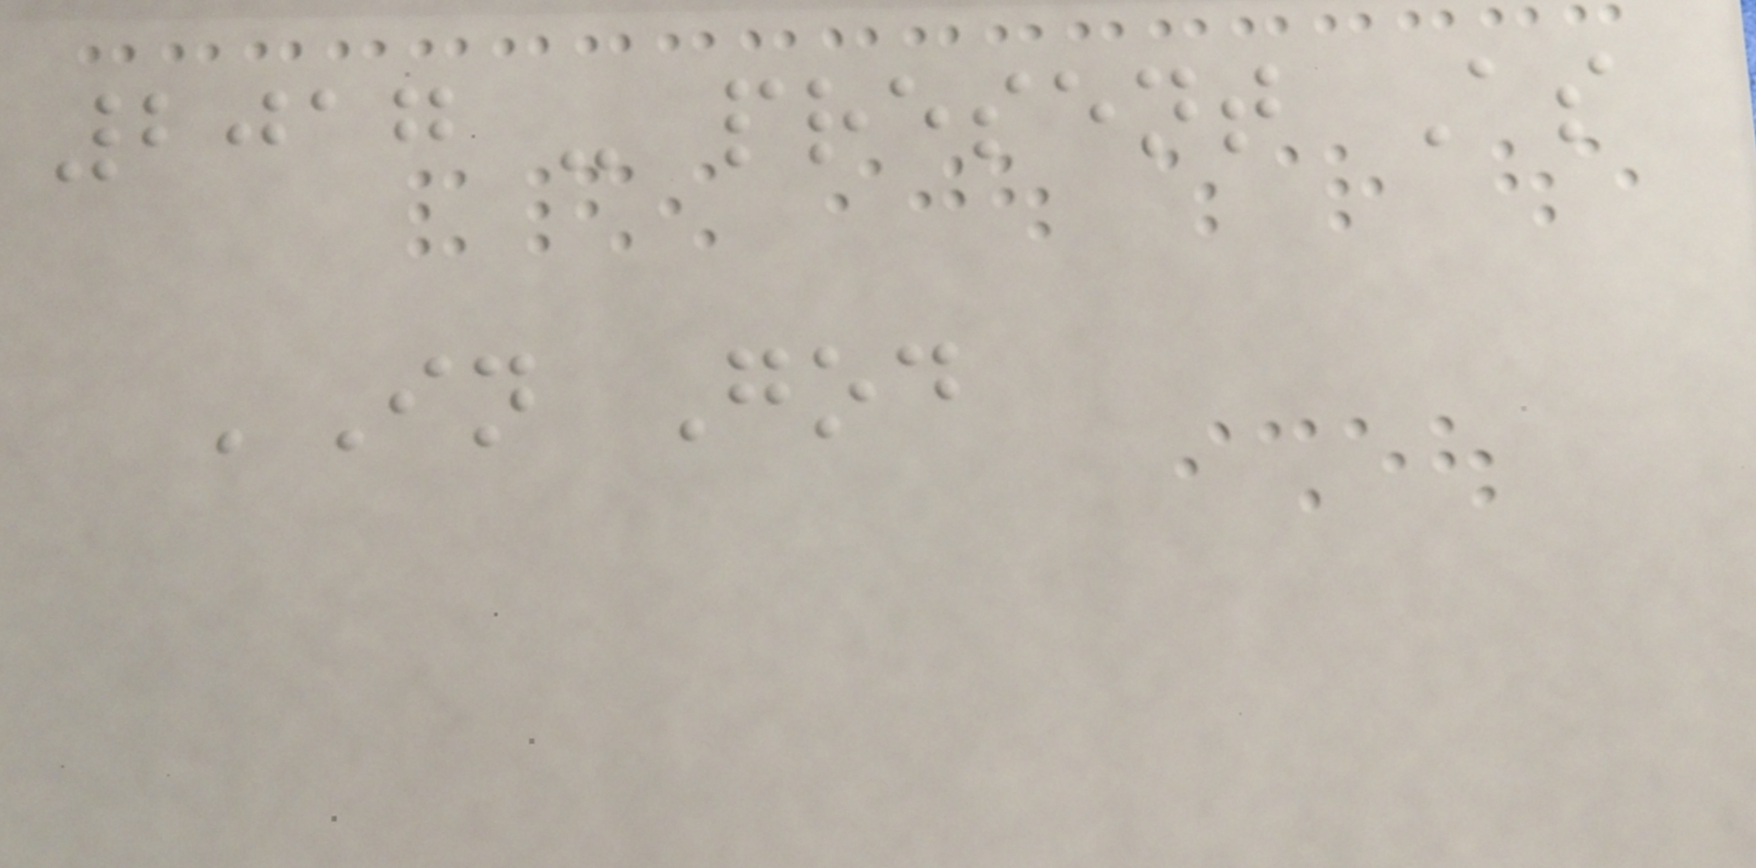2017 - present As
'In God
